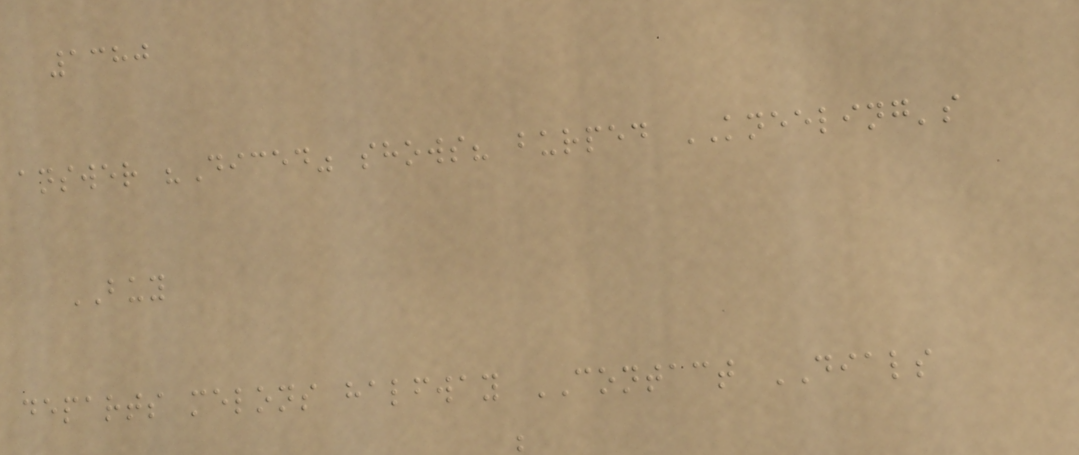1380
answer "Diced" shows? burped KNEELING's
BUY
departs melons halfway CONTACT DIALS
